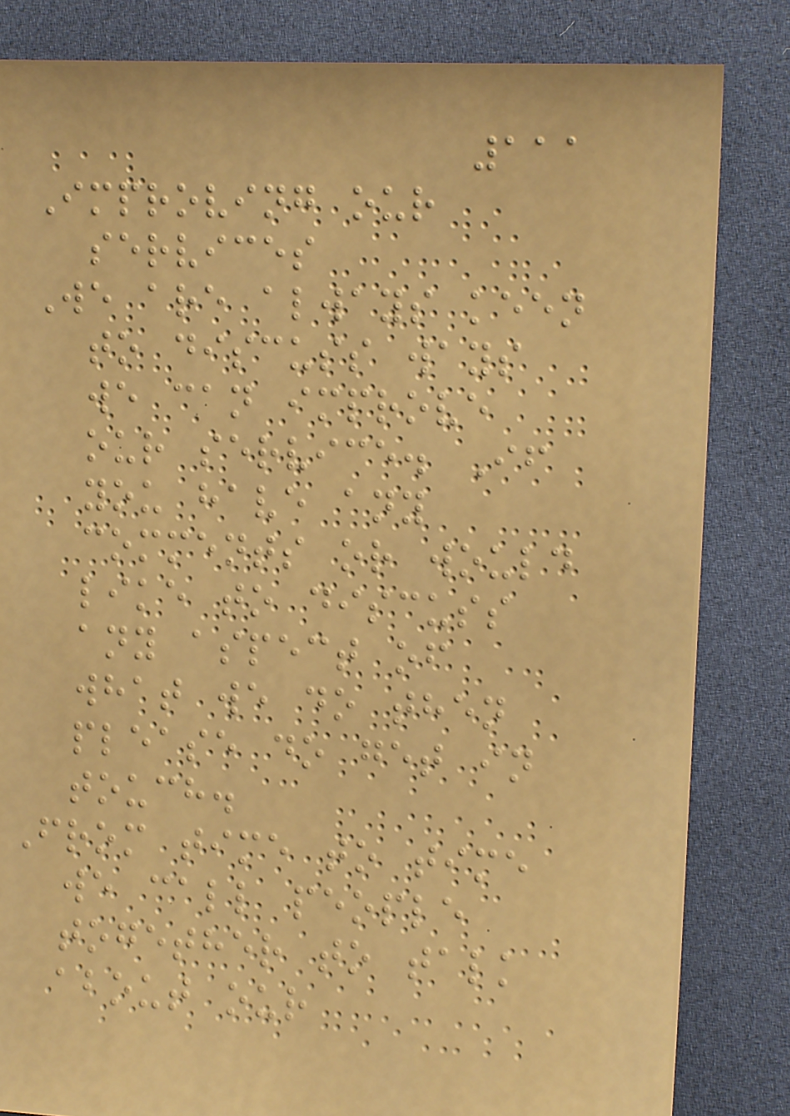111
Improving our
services
We are always keen
to discuss ways
we can improve
our service. If
you have any
comments or would
like to discuss
any aspect of
what we do then
please do get in
touch.
From time to time
we call people
together to talk
about our
